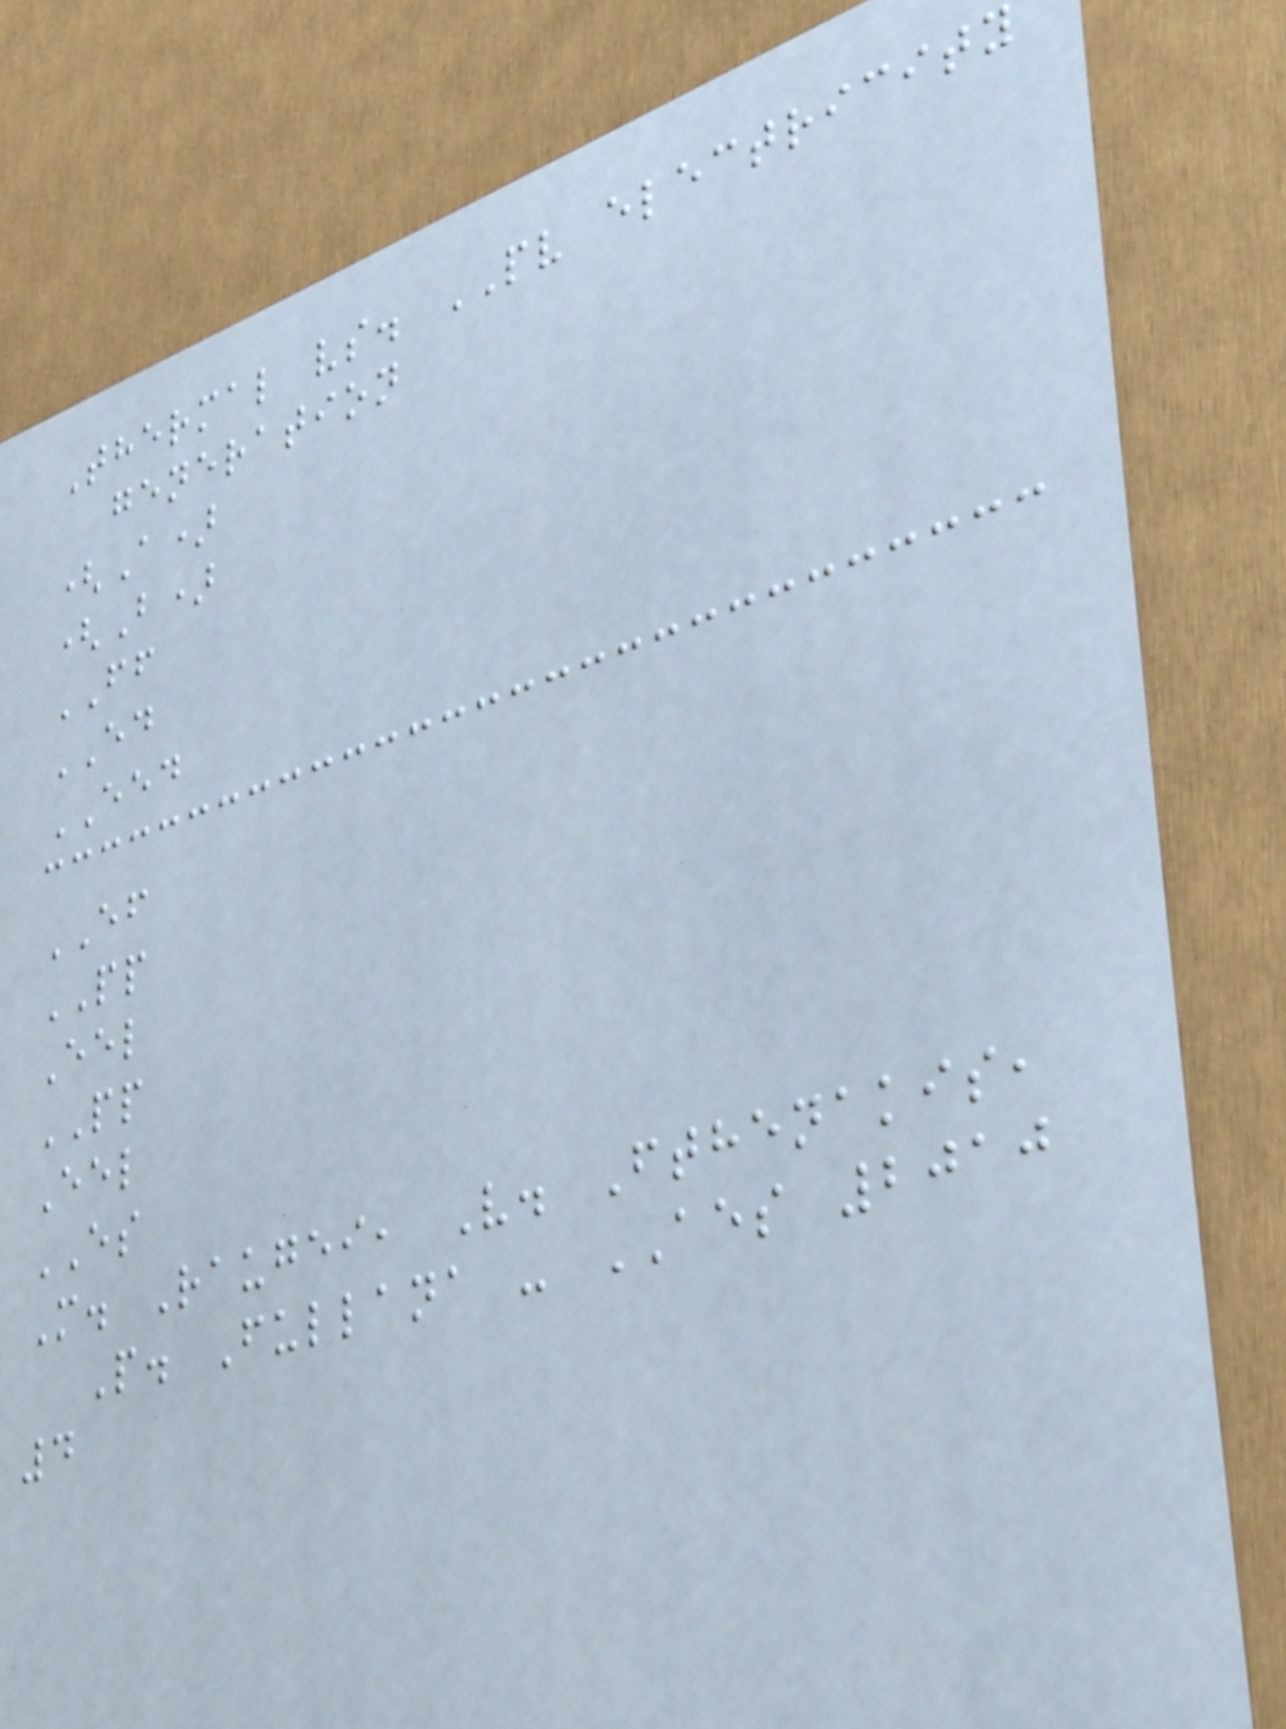Thermal vs. PV electricity
generation
(A)
(B)
FF
ED
EED
EF
PP
Eel
PP
Eel
ES
M. Raugei, V. Fthenakis,
P. Fullana - AES 2010
4
